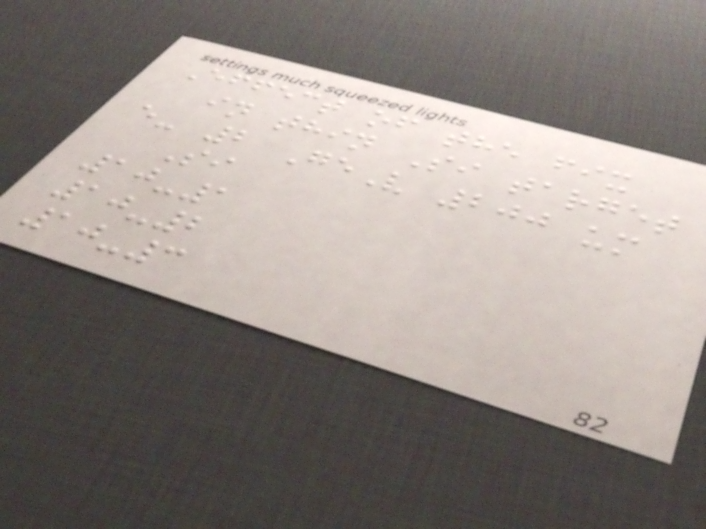Effect of the fix
in thin Si target
e- 2 GeV 200 um
Si
10-1
10-2
10-3
